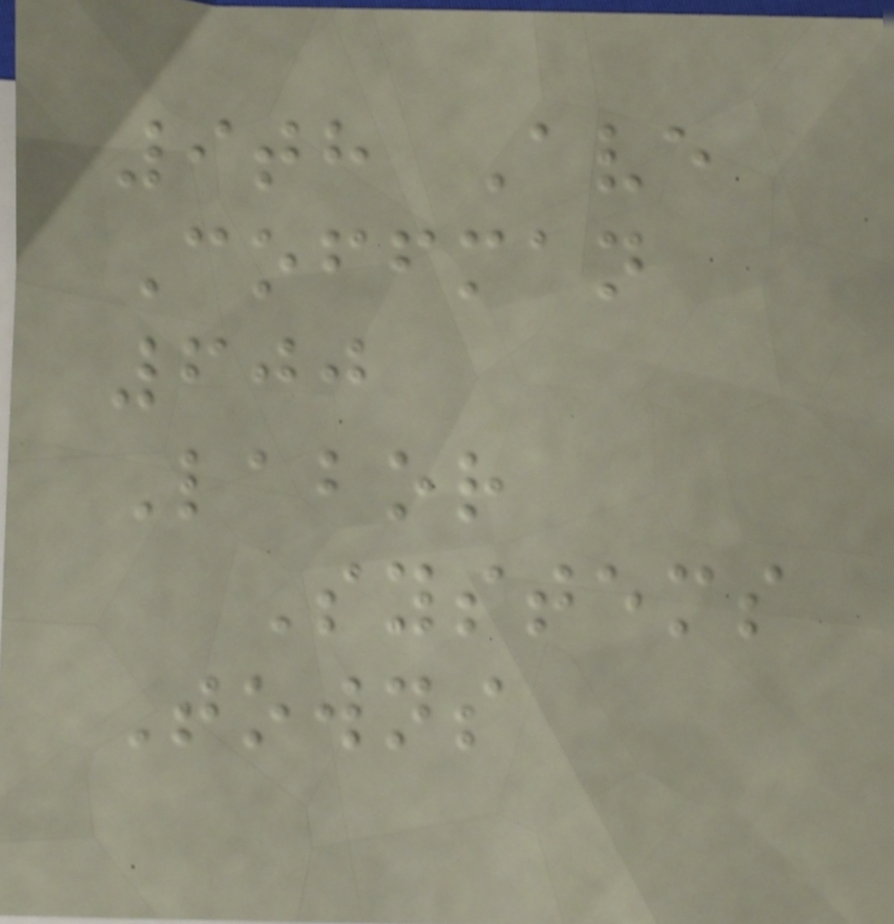9th Ave
Coffman
600
Labor
Systems
Towns
